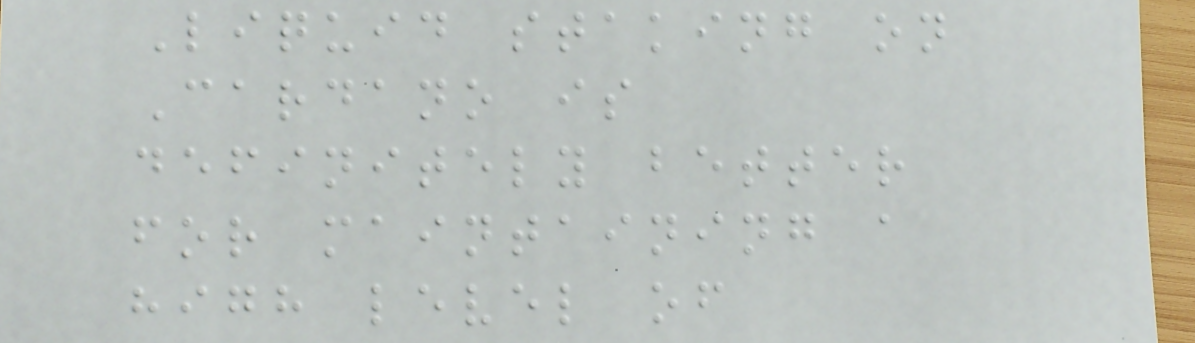Liquid staking on
Cardano is
definitely better
for maintaining a
high level of
